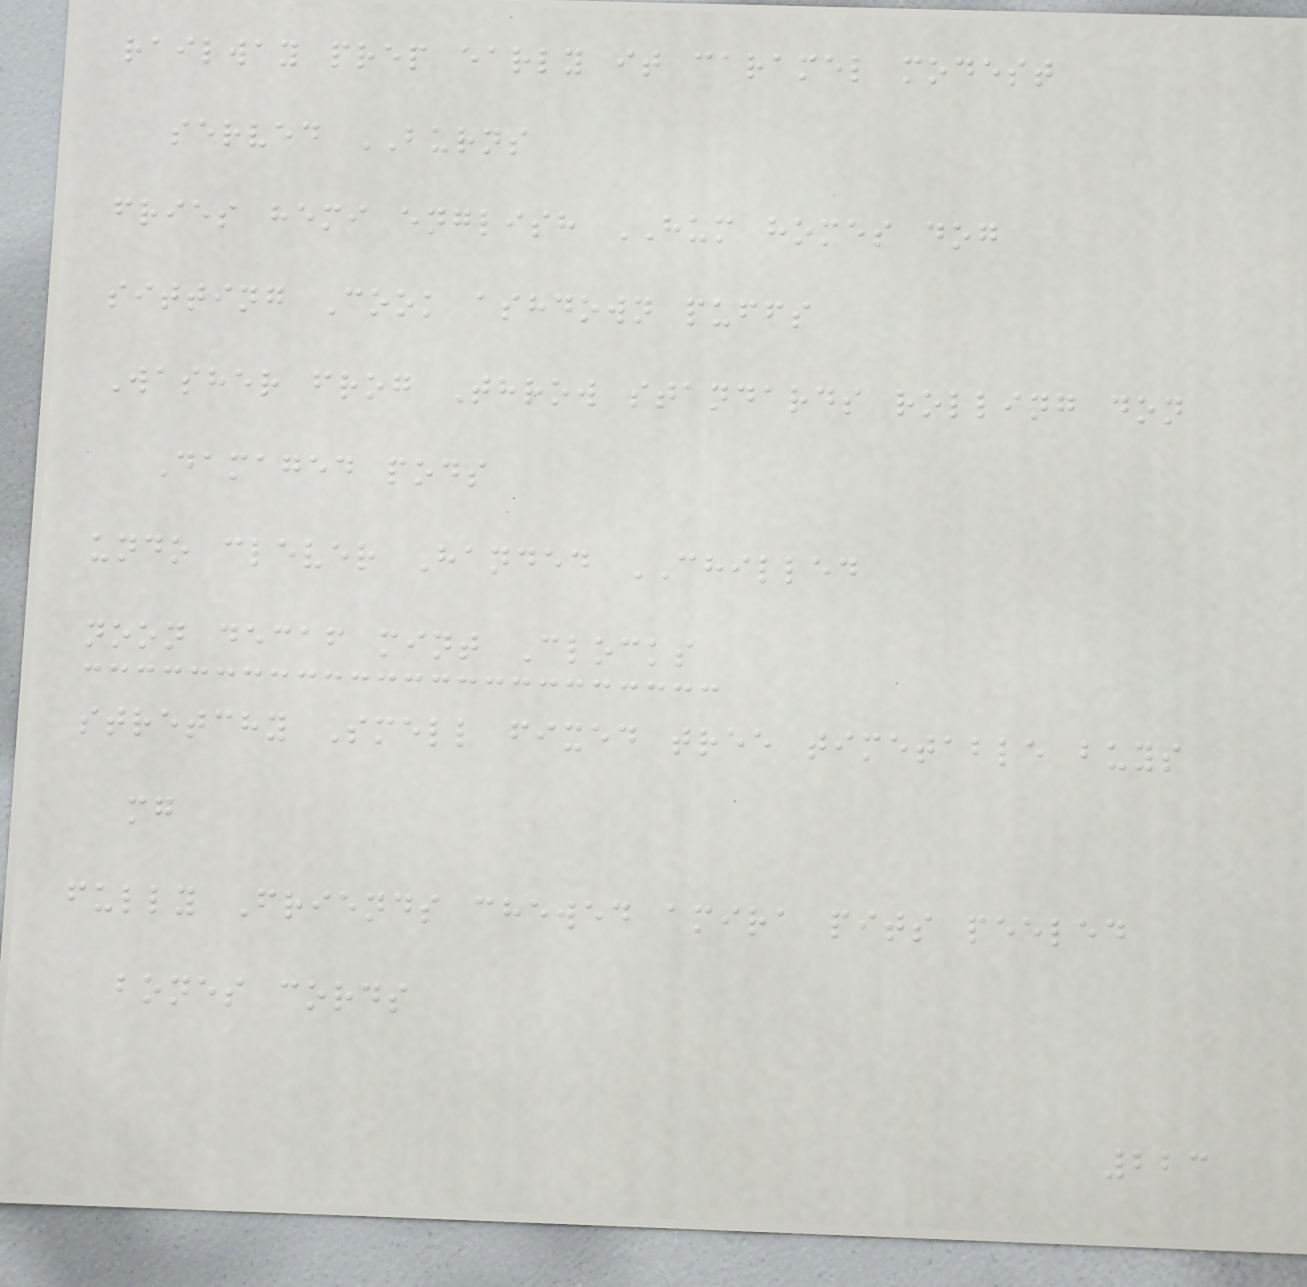railway prep early it caramel modest
served BURNS
fries hemi english HUM homes dog
sitting Cook ashdown puffs
Washer frog Throw standards rolling don
Damaged pods
undo clever Handed CHILLED
noon decaf mint Clocks
stretchy Smell fixed tree timetable buys
mg
fully Friends chewed amira pits peeled
bones cords
223
